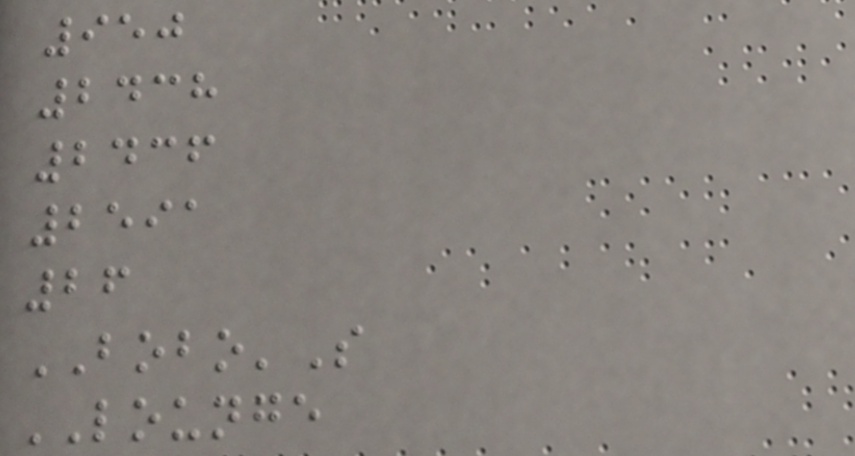950
2438
2436
2591
26
BOBO'S
LOUNGE
